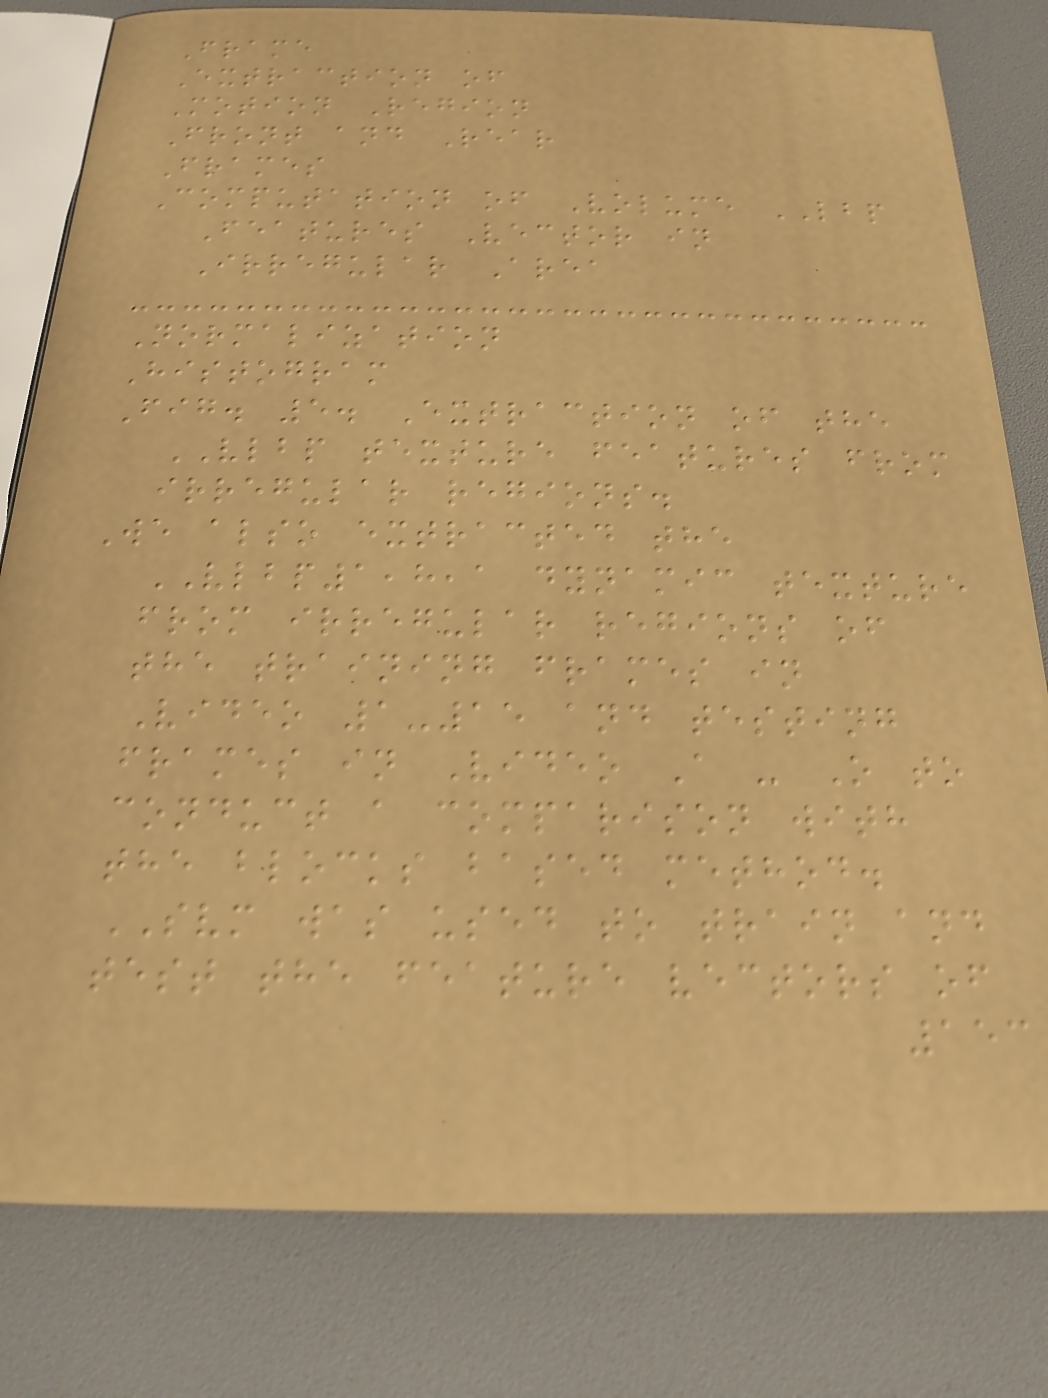Frame
Extraction of
Motion Region
Front and Rear
Frames
Computation of Volume LBP
Features Vector in
Irregular Area
Normalization
Histogram
Fig. 5. Extraction of the
VLBP texture features from
irregular regions.
We also extracted the
VLBP1,8,1 dynamic texture
from irregular regions of
the training frames in
Video 1-15 and testing
frames in Video A - O to
conduct a comparison with
the blocks based method.
SVM was used to train and
test the feature vectors of
153
